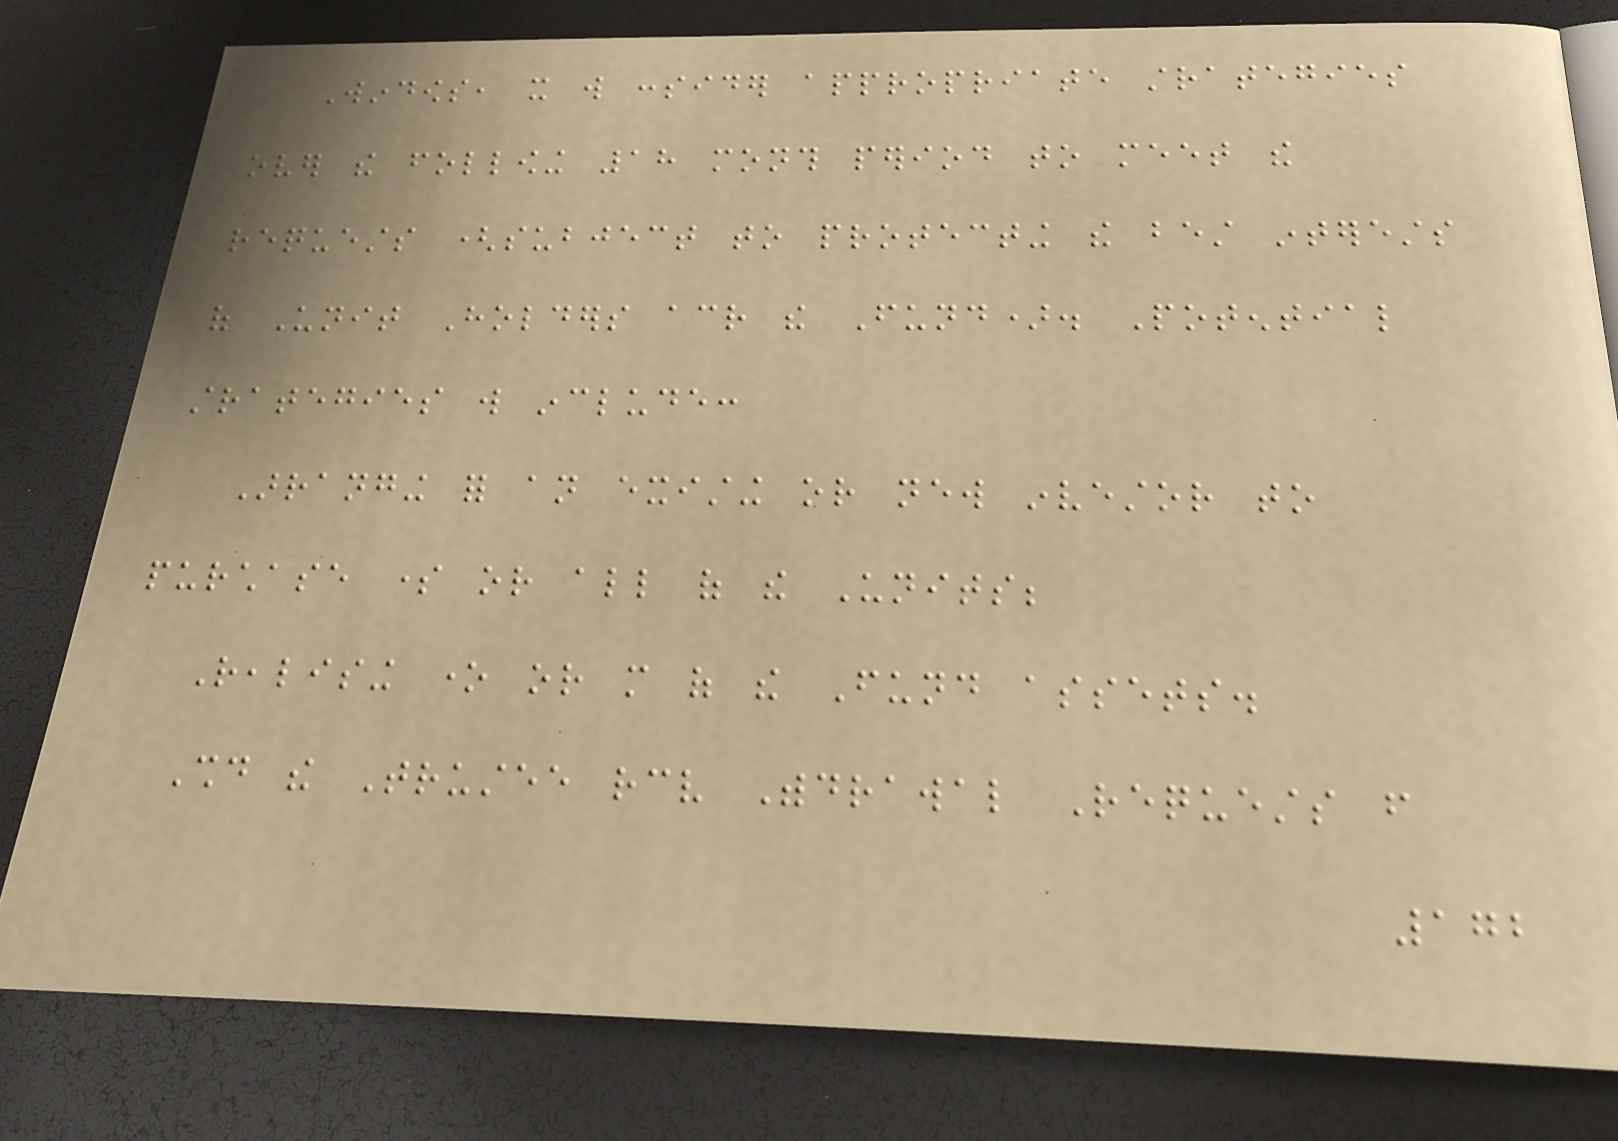Windows, it will consider appropriate strategies
over the following 18 month period to meet the
requests (subject to protecting the best interests
of Unit Holders across the Fund). Potential
strategies will include:
Arranging for an existing or new investor to
purchase some or all of the Units;
Realising one or more of the Fund assets.
Should the Trustee receive Withdrawal Requests from
172
